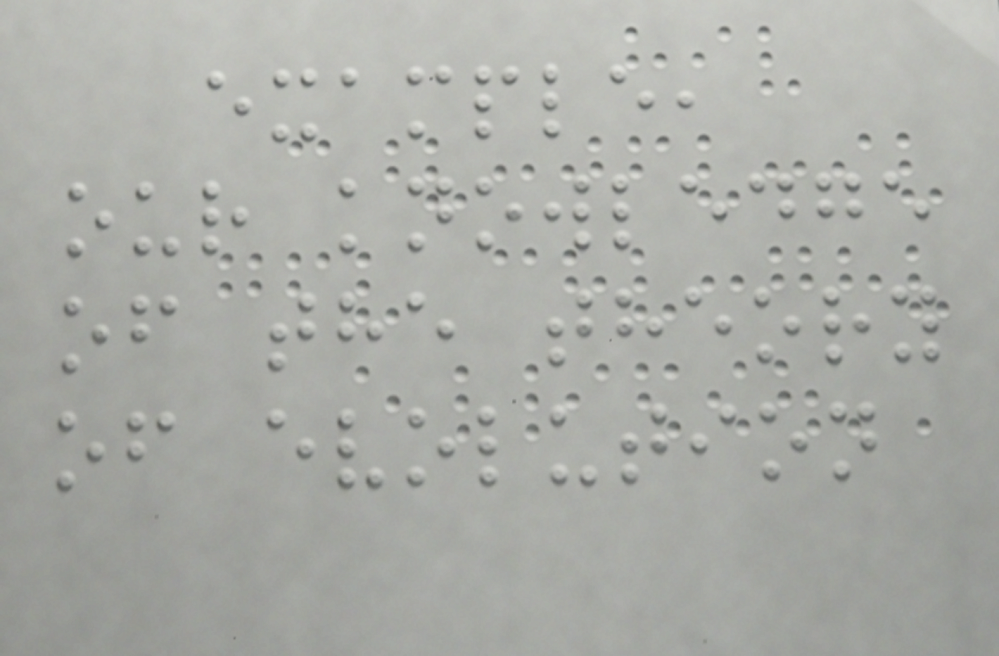example,
our knowledge
of the theory
of evolution
